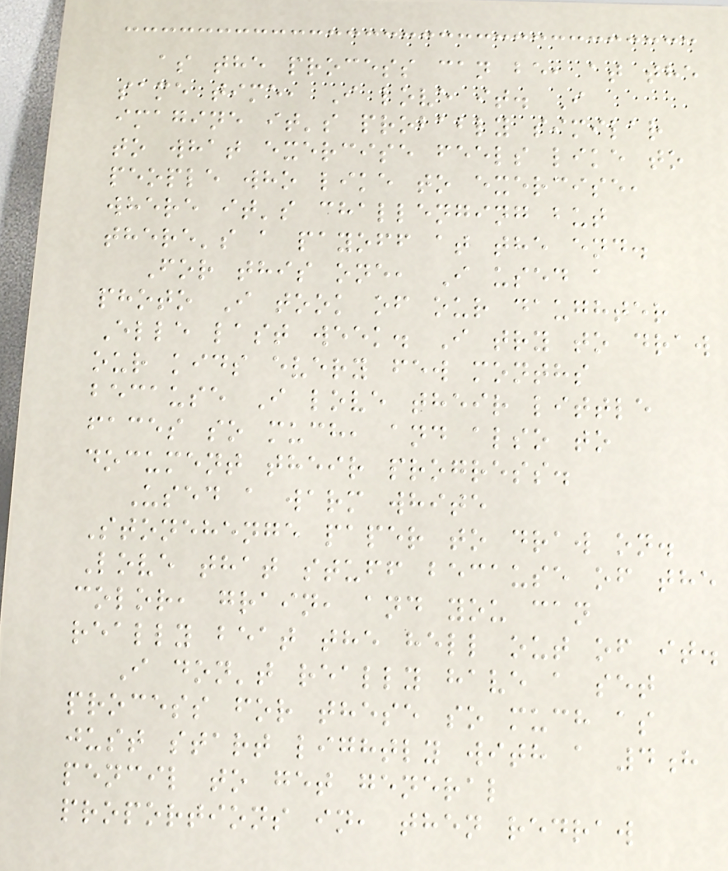as the process can be, at the
same time, I love it. I
imagine it's probably similar
to what exercise feels like to
people who like to exercise,
where it's challenging but
there's a payoff at the end.
For this one, I used a
photo I took of our daughter
Elle last week. I try to draw
our kids every few months
because I love their little
faces so much, and also to
document their progress.
Used a warm white
Stonehenge paper to draw on.
Love that stuff because of the
color, grain, and you can
really beat the hell out of it.
I don't really have a set
process for these so much as
just start lightly with a 4h
pencil to get general
proportions in, then redraw
